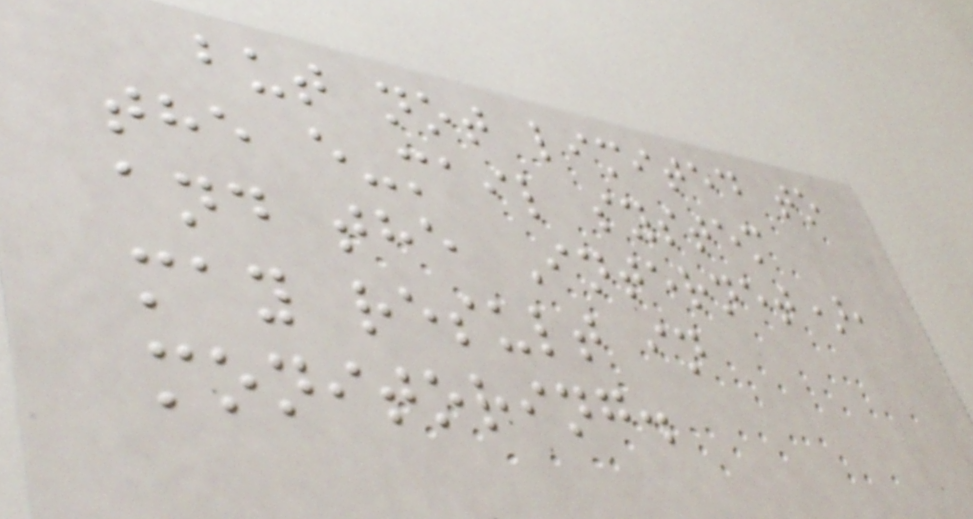but not limited to
the e-mail system
and the Internet),
may result in
monitoring.
